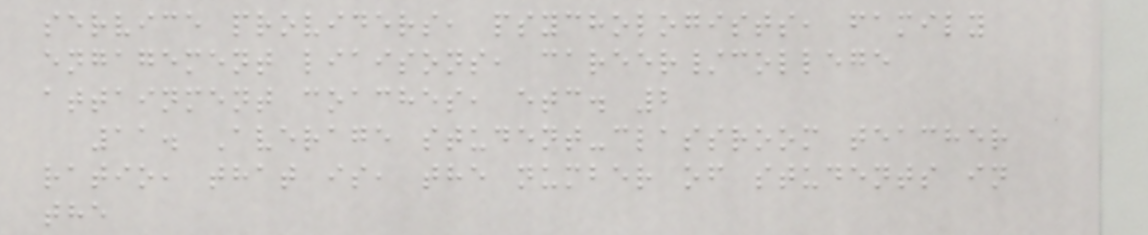service providers, psychologists, family
engagement liaisons, career/college
attainment coaches, etc. 2
11. Average student-classroom teacher
ratio, that is, the number of students in
the
